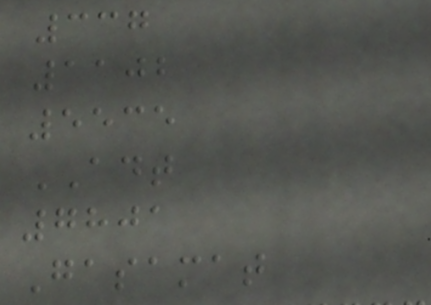337
1102
5535
ADT
7801
Gasamat
